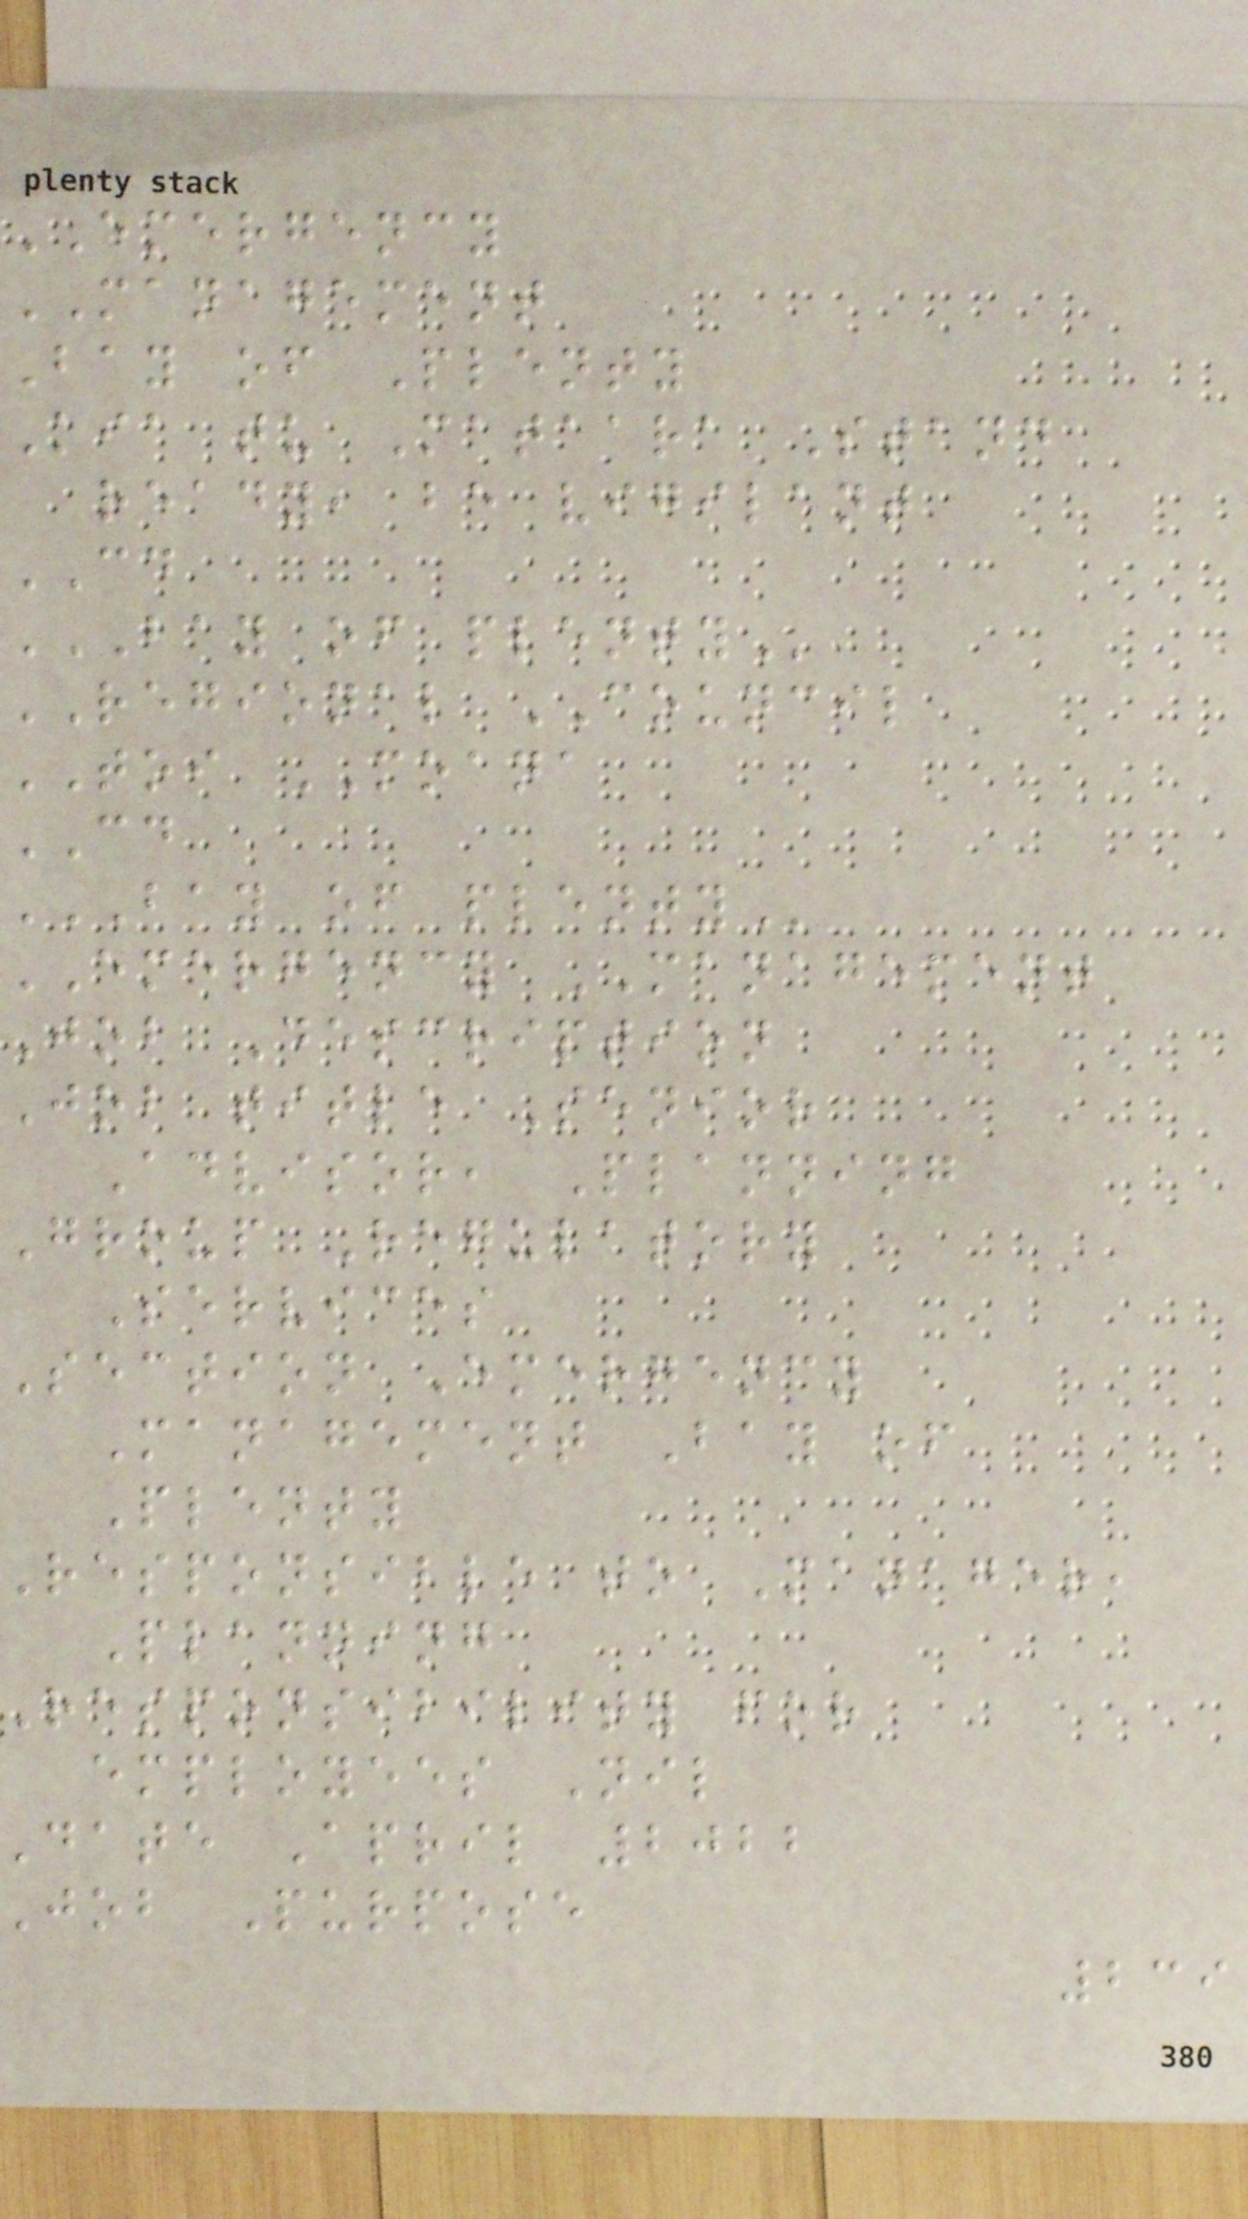EMERGENCY
MANAGEMENT
Bay of Plenty
Kia tu Mataara Stand
ready, be vigilant
CD
BAY OF PLENTY
REGIONAL COUNCIL
TOI MOANA
CD
BAY OF PLENTY
EMERGENCY MANAGEMENT
Job Description
Job title Senior
Advisor, Planning
Group Regulatory
Services
Section Emergency
Management Bay of
Plenty
Responsible to Manager,
Planning
Responsibility for
employees Nil
date April 2022
job Purpose
239
